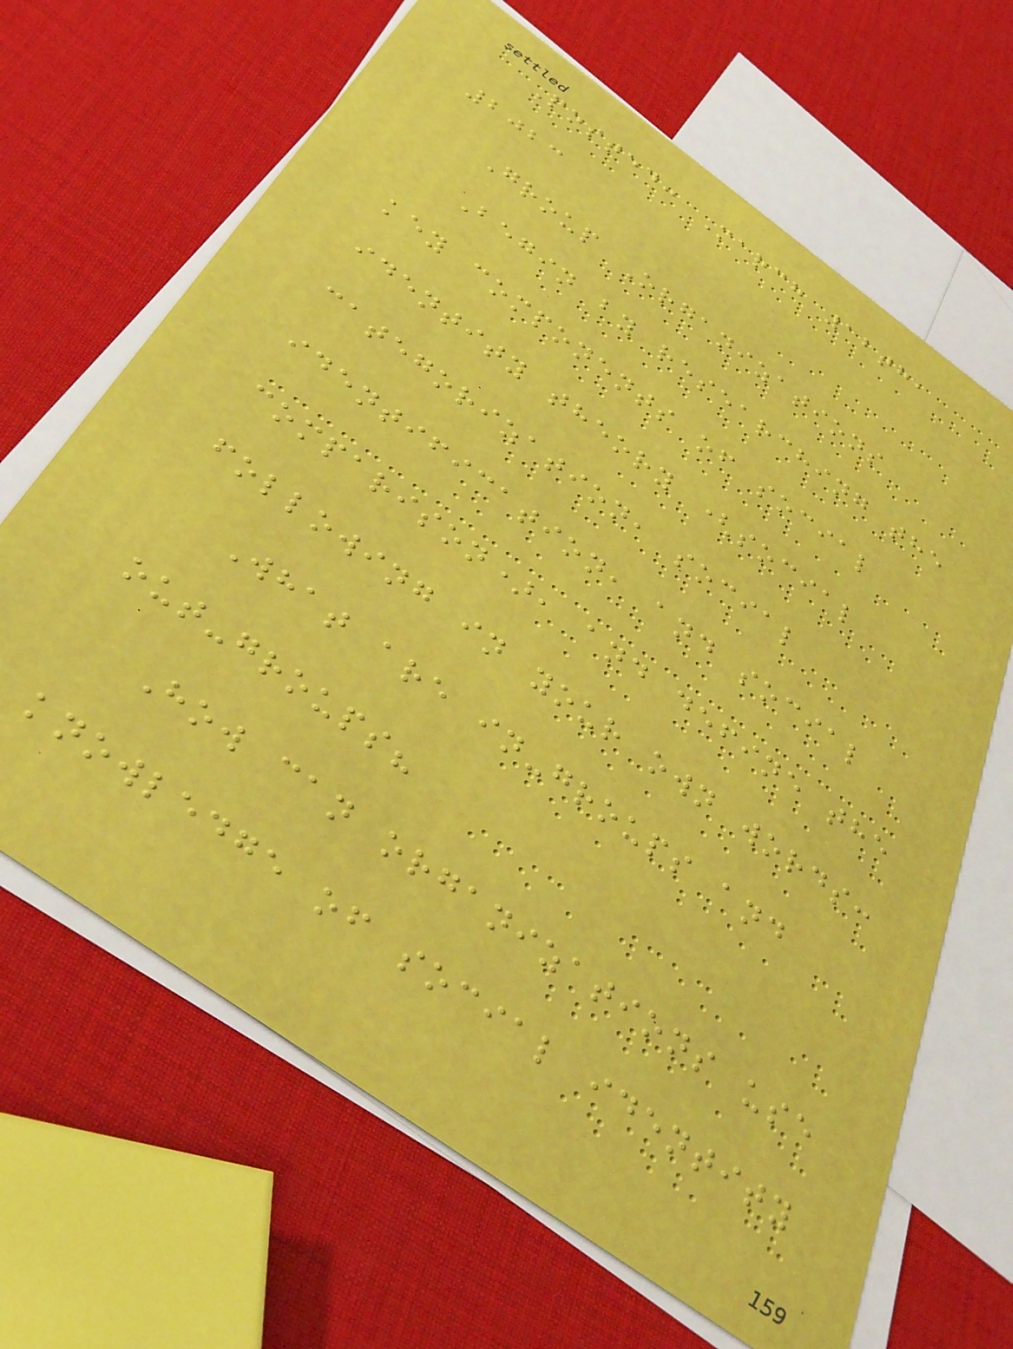Posted: March 12th,
2023
Group Organizations
Begin by researching the
key components of social
identity theory (social
categorization, social
identification, and social
comparison), and define the
following in your own words:
What are in-groups and
out-groups?
How can organizations use
knowledge of social identity
